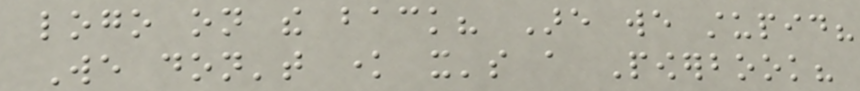logo on the back? Are we stupid?
We don't know it's a Powerbook?
